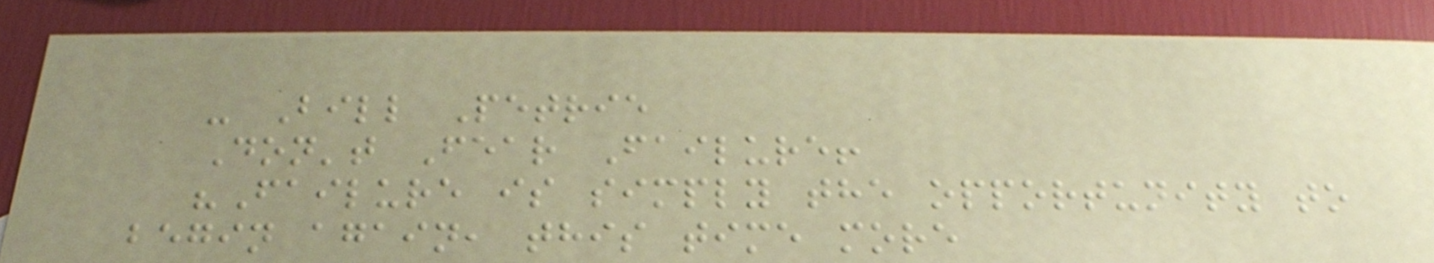- Bill Petrie
Don't Fear Failure!
"Failure is simply the opportunity to
begin again, this time more
